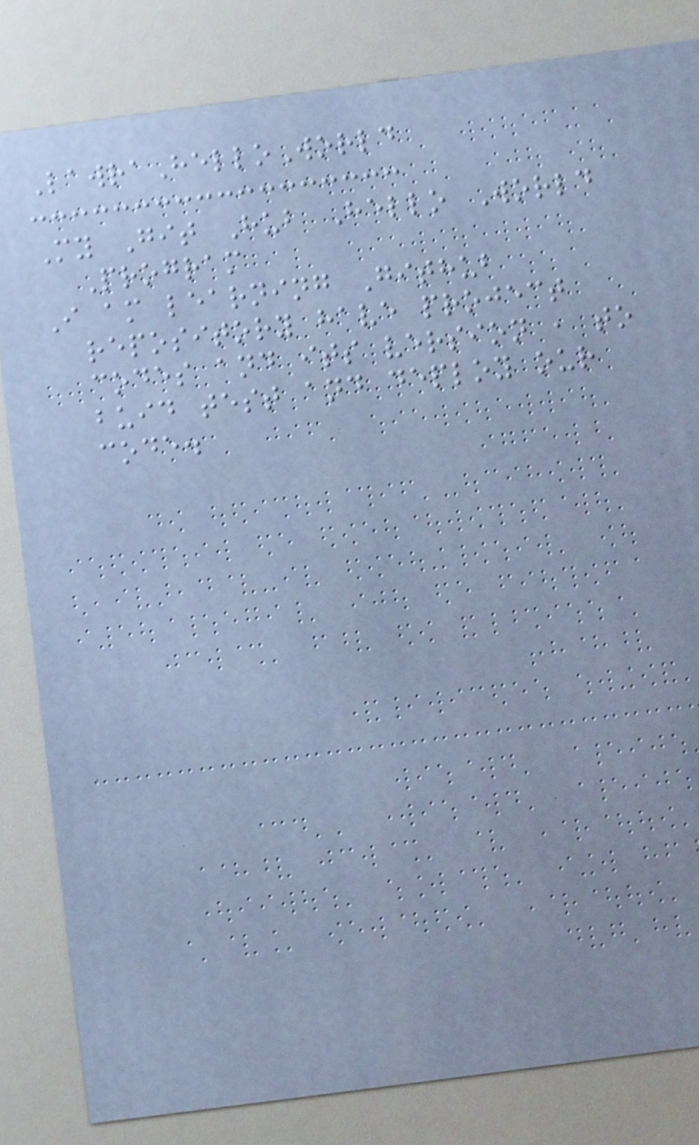LawraHelloWorld
My Git Hub Hello World
Program
I am learning Github
repository have project
codes and its version , to
buid test and deploy our
code.
